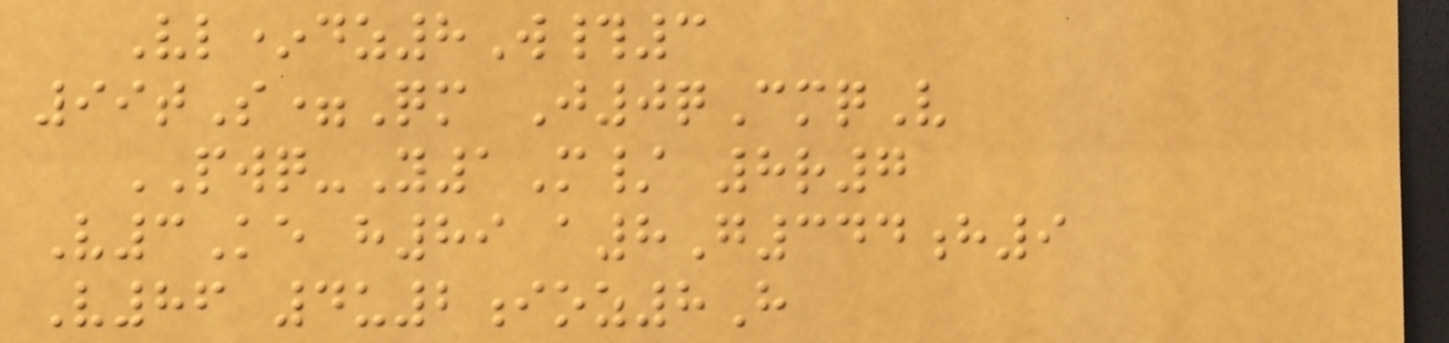Vl*dz8W#3
99tS=Qm J0qCmqV
PWQ-Y1M/ 8r7
V3Ke h89 a8G344h9
V86 4u2ioz8H
